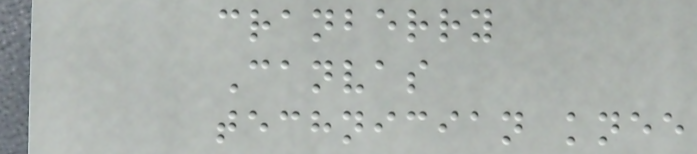cranberry
Canvas
technician knee
